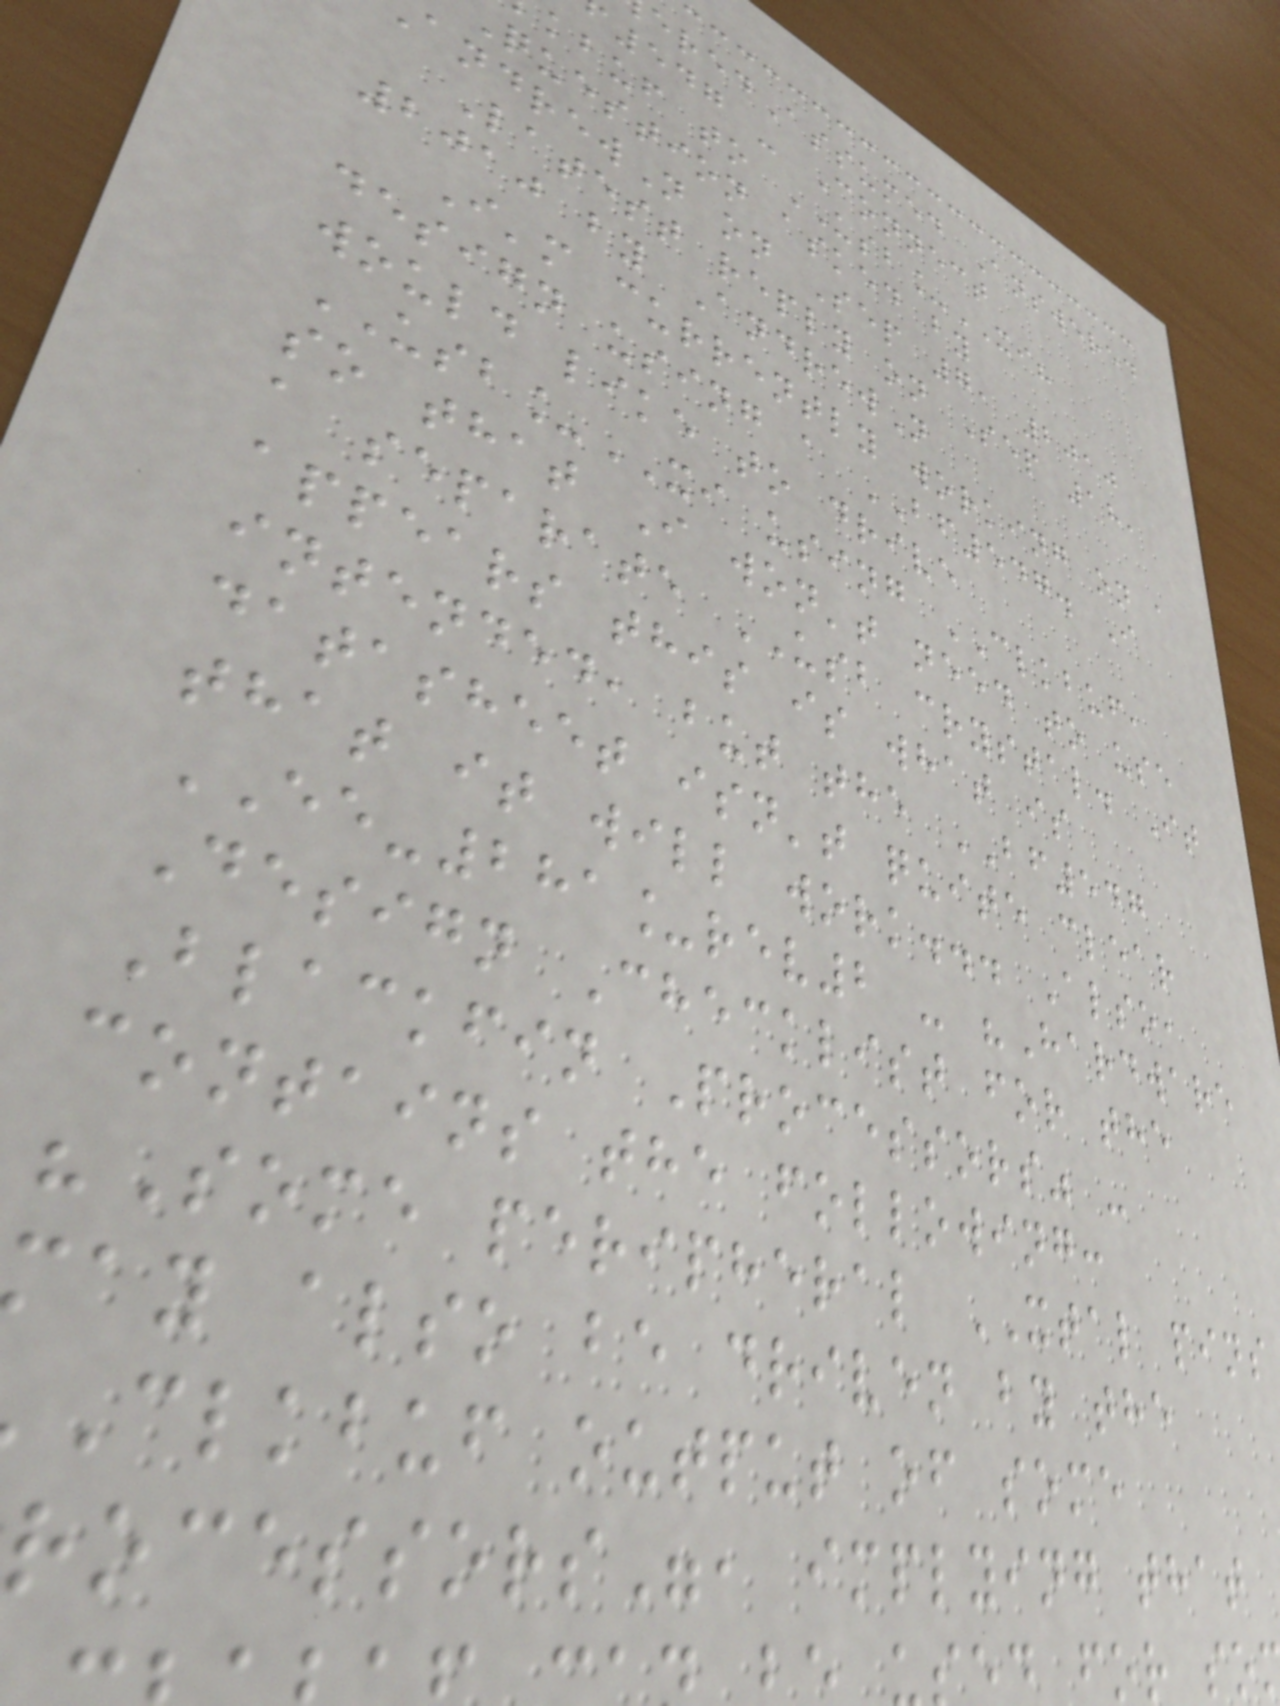eredAssumed Answered
547 - Connect
kbuf to USB_XI?
question asked by
ndrewN on Sep 7, 2010
Latest reply on Sep 18,
2010 by AndrewN
I'm currently working on a
design using a BF547. I
would like to drive
USB_XI using CLKBUF,
so that I won't need to use
a separate USB crystal. It
appears this is what is
intended, but the BF547
datasheet isn't quite clear
that it will work... Also,
EE-281_rev2 - "Hardware
Design Checklist for the
Blackfin Processors" -
contains the following:
"Some peripheral XTAL pins
may also be driven by the
clkbuf output of some
rocessors", implying that
ed for so
